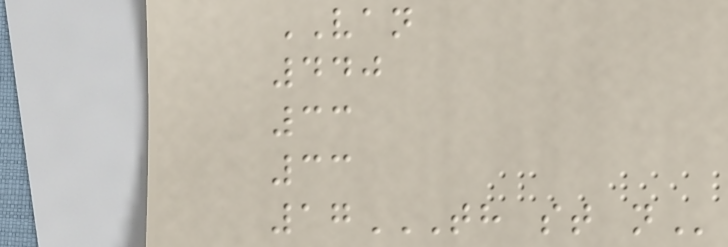VAN
440
33
33
17TH ST N
